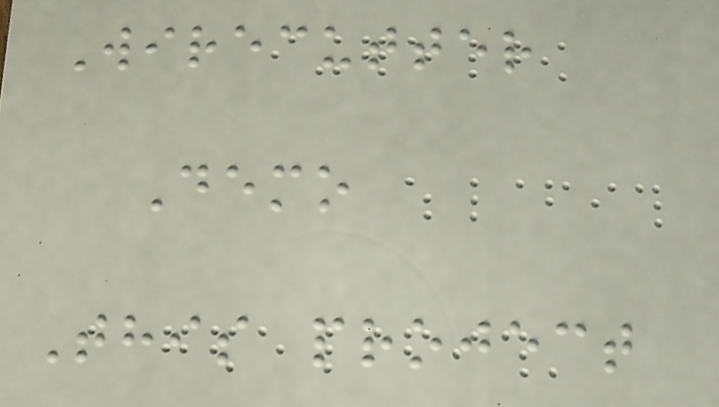Wirecutter
Demo
This project
